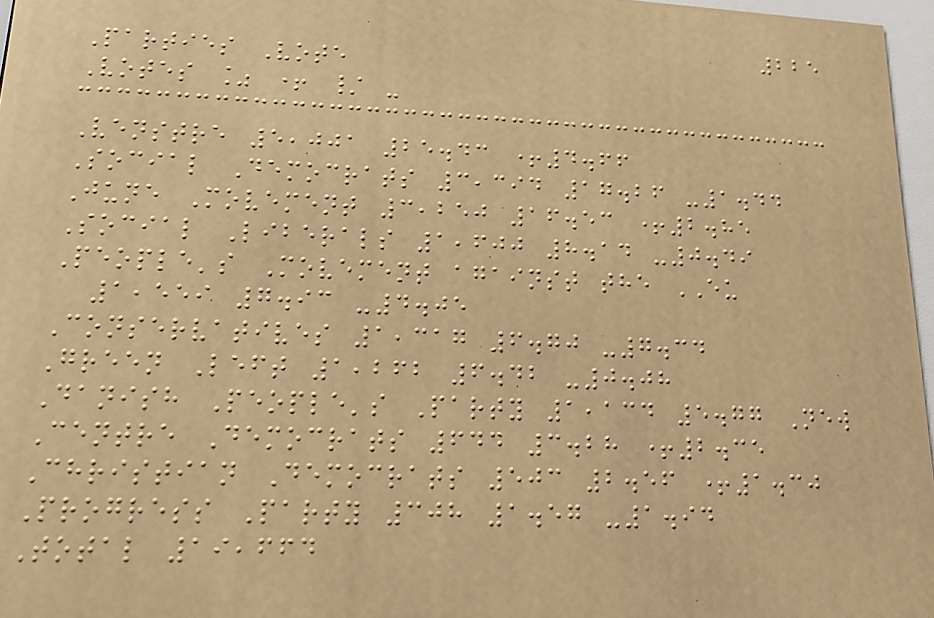225
Parties Vote
Votes % + / -
Venstre 5,001 25.43 +4.66
Social Democrats 3,394 17.26 -1.44
June Movement 3,250 16.53 +2.85
Social Liberals 1,600 8.14 -0.49
People's Movement against the EU
1,559 7.93 -4.05
Conservatives 1,317 6.70 -7.34
Green Left 1,262 6.42 -0.08
Danish People's Party 1,134 5.77 New
Centre Democrats 644 3.28 +2.35
Christian Democrats 503 2.56 +1.30
Progress Party 308 1.57 -1.94
Total 19,664
